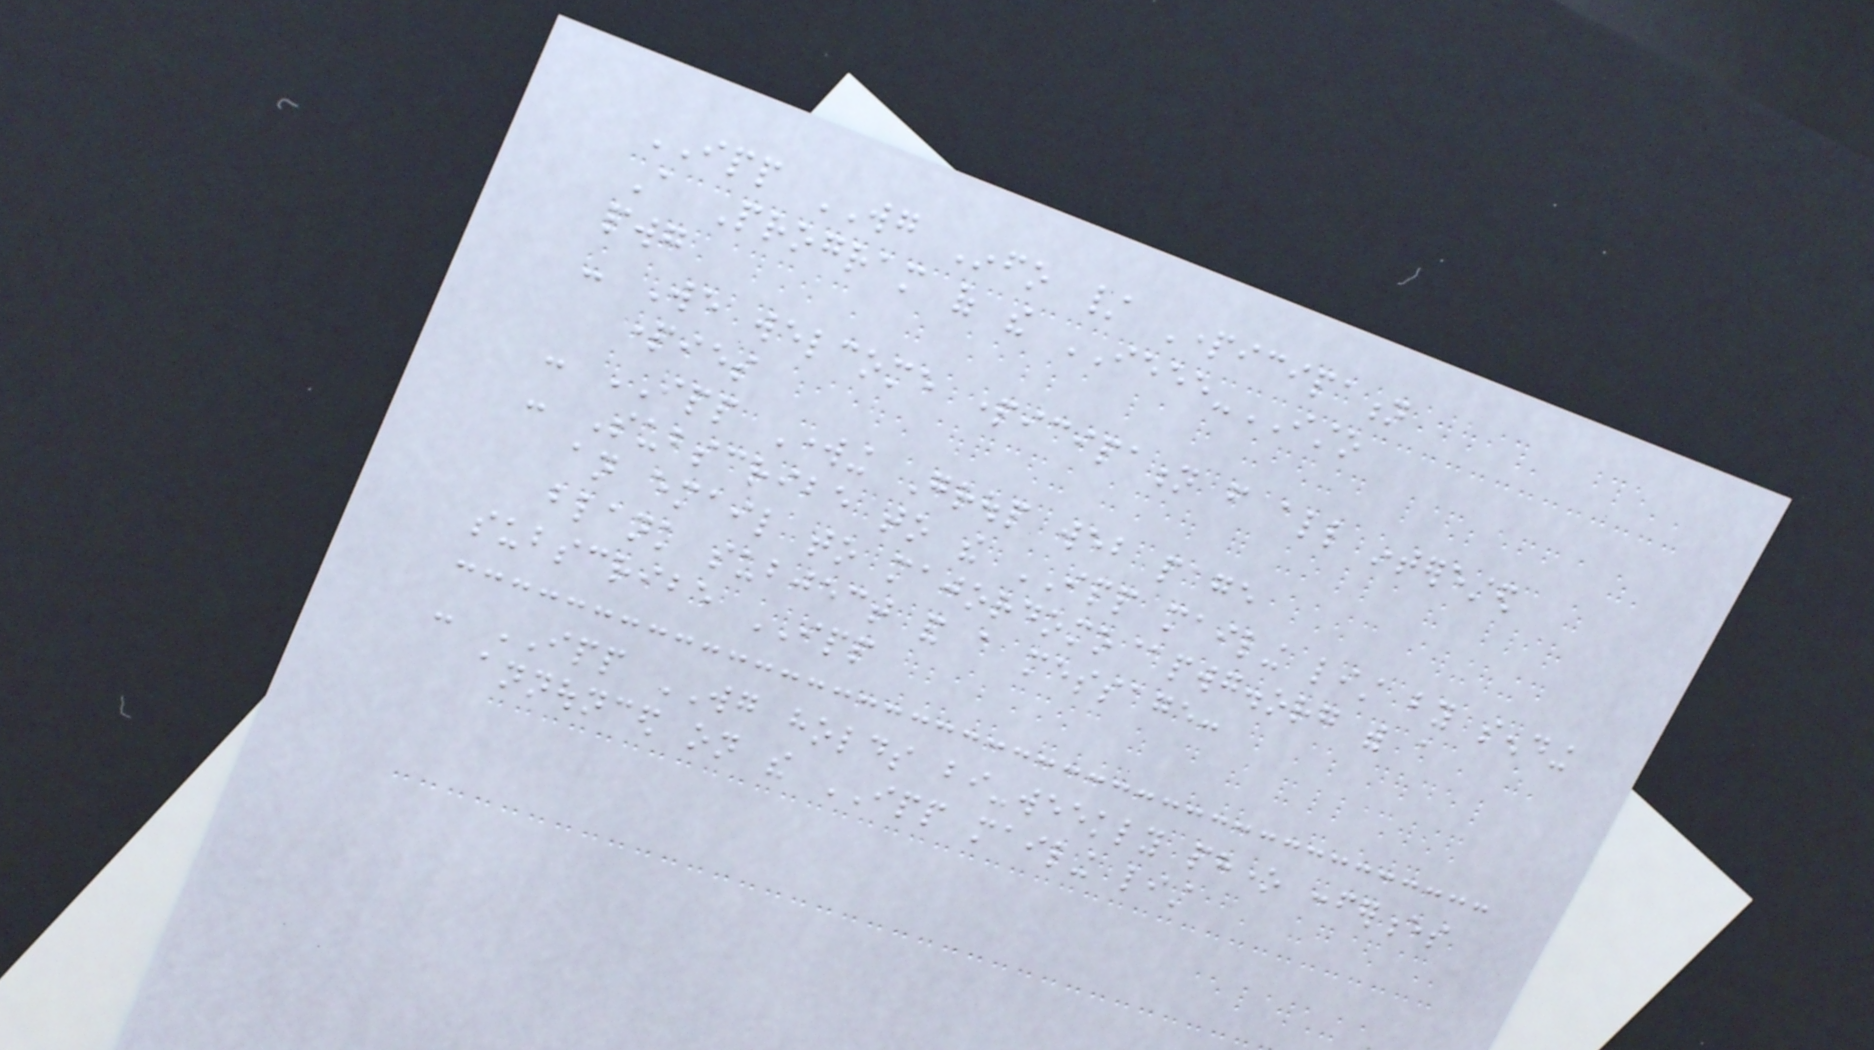IPP WG Info / Participation
A Program of the IEEE-ISTO
pwg
- We welcome participation from all interested
parties
- IPP Working Group web page
- Subscribe to the IPP mailing list by sending
an email to majordomo@pwg.org with a
blank subject and a message:
subscribe IPP
- IPP WG holds bi-weekly phone conferences
announced on the IPP mailing list
